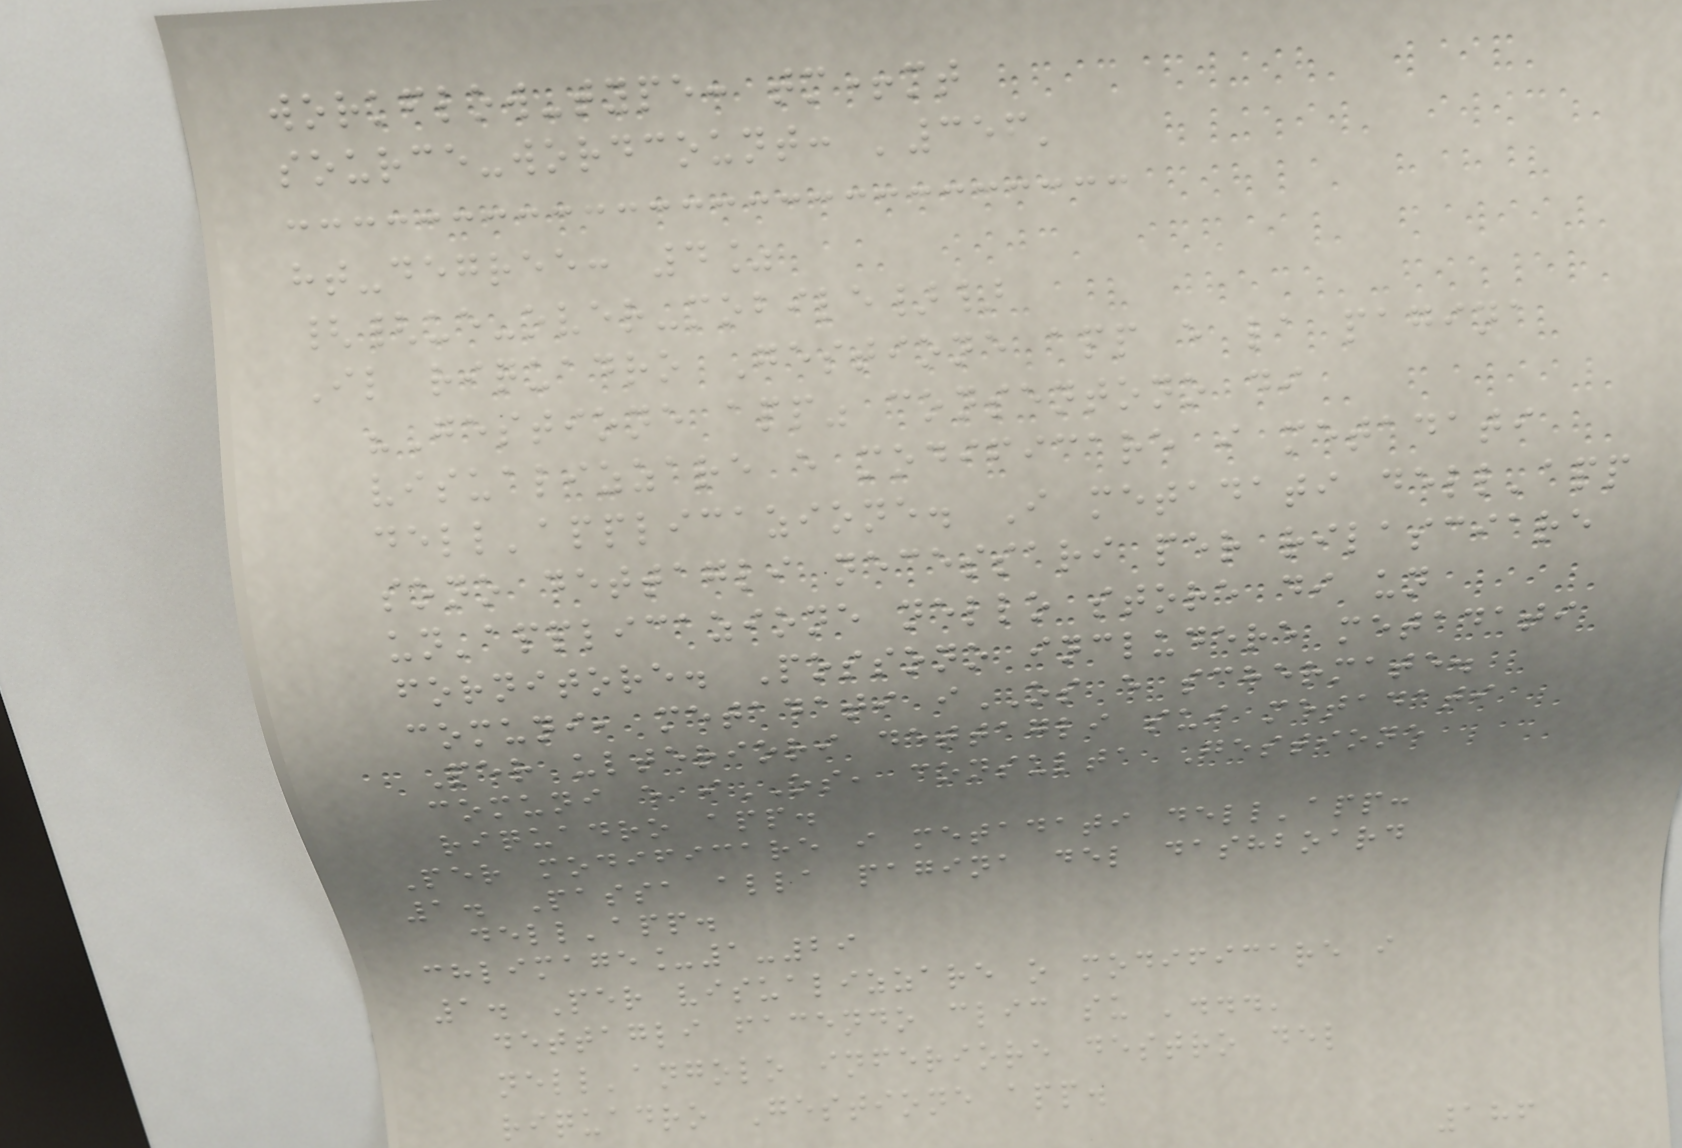workflow-type: tm+mt
source-wordcount: '356'
ht-degree: 4%
{{ue-over-mobile}}
Il riquadro Gestione app e la pagina
"Gestione app" consentono di
visualizzare e modificare i metadati
dell'applicazione. I metadati dell'app
sono dettagli necessari per rilasciare
un'applicazione nello store di un
fornitore. Possono includere metadati
comuni, metadati iOS e schermate.
Per ulteriori dettagli sui metadati
comuni e iOS, consulta Gestione
riquadro app.
Per modificare i metadati dell'app:
1. Passa alla pagina del dashboard
dell'app.
chlimage_1-29
1. Per visualizzare o modificare i
dettagli facendo clic su '...'
nell'angolo inferiore destro del
riquadro Gestione app.
186
